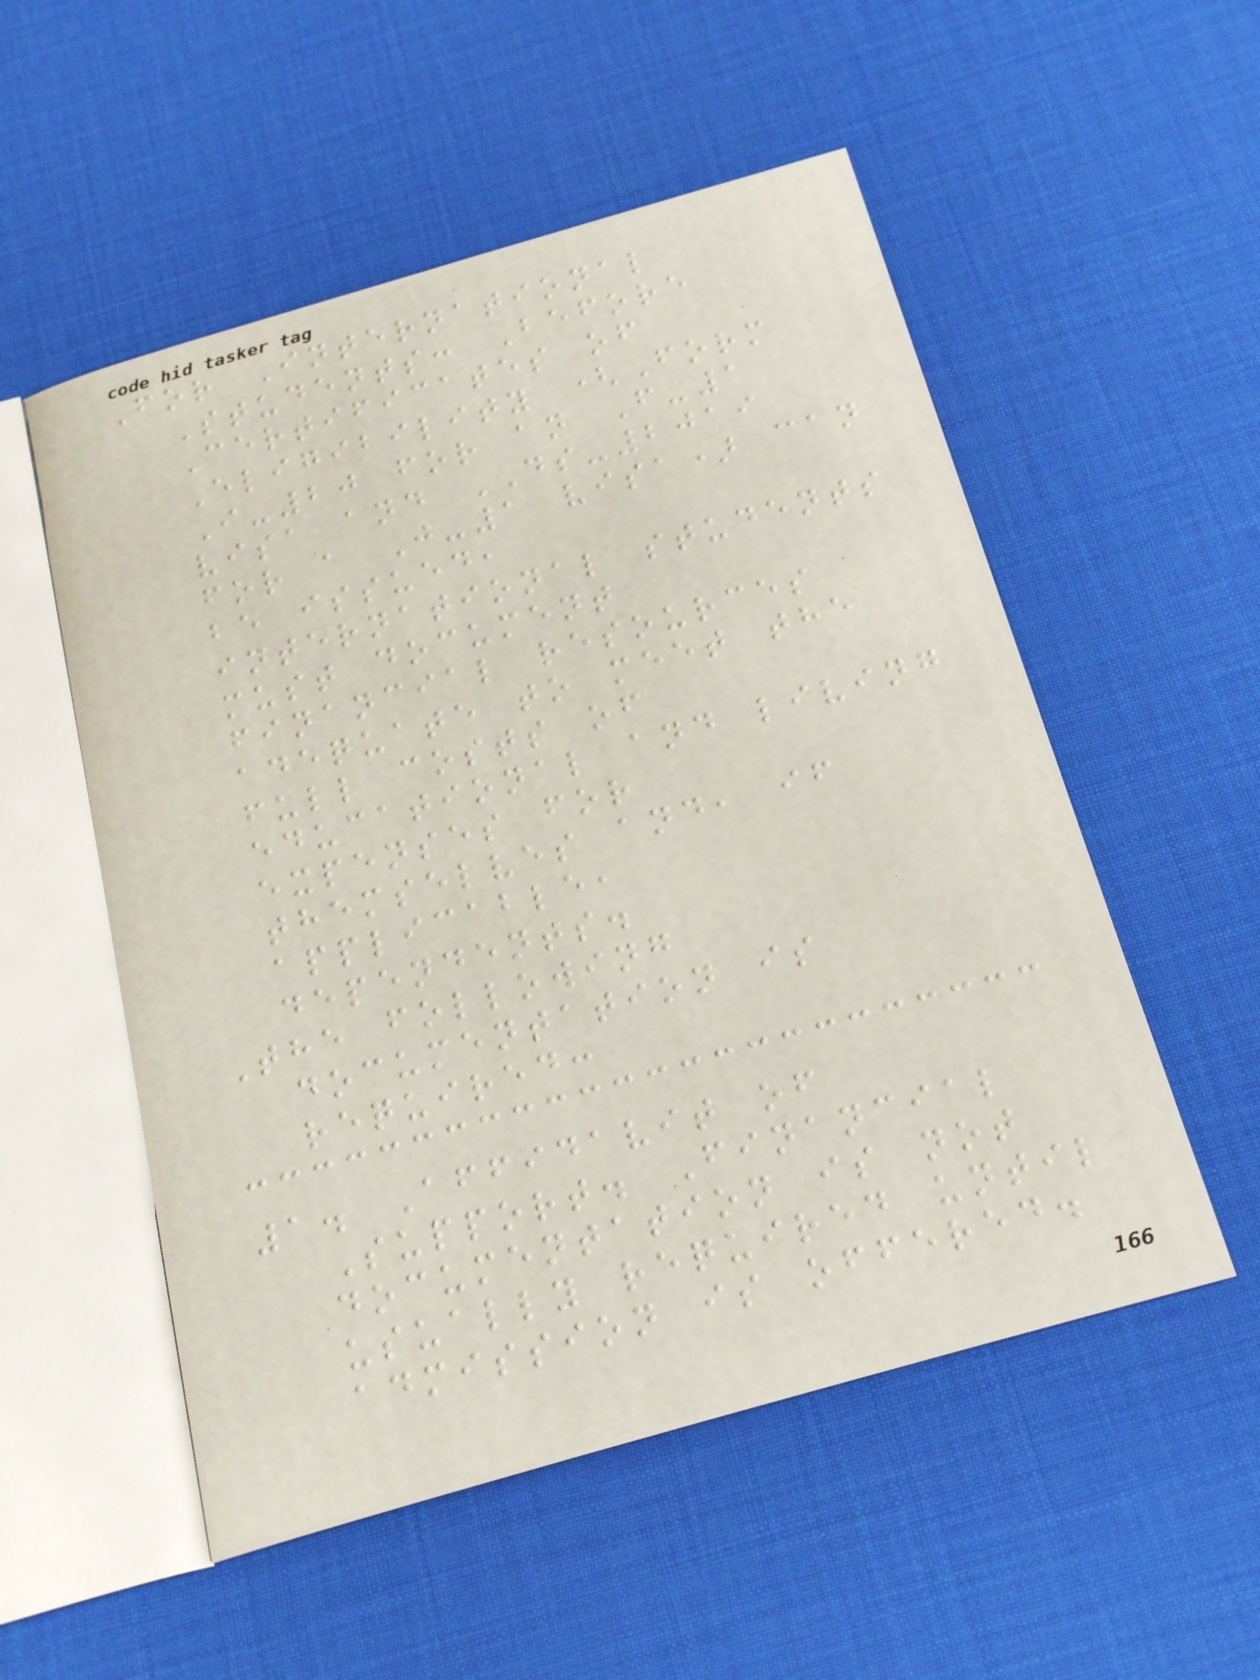For International
Students: Before
Certificates of
Eligibility (Form
I-20 for an F-1
visa and DS-2019
for a J-1 visa) can
be issued,
international students
must document
financial resources
adequate to meet the
full costs of
educational and living
expenses for
themselves and, if
applicable,
dependents.
The following
documentation is
required:
1. Affidavit of
Support. Financial
documentation is not
usually required until
admission is offered.
